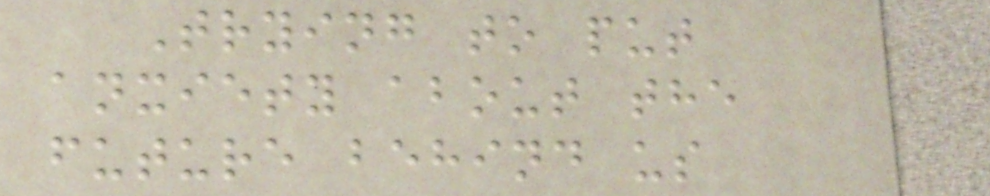Trying to put
anxiety about the
future behind us
